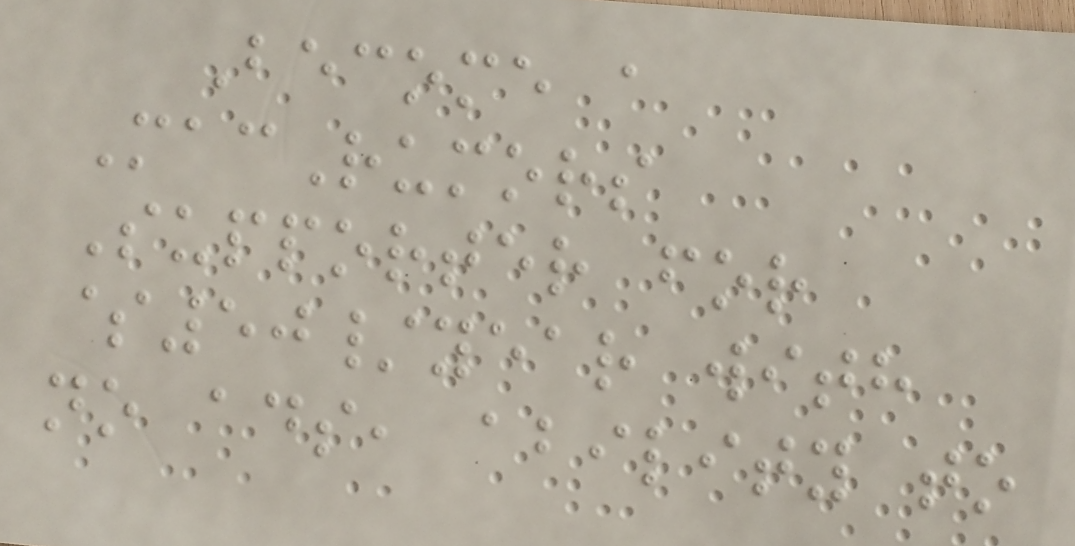Become a
MacRumors
Supporter for
$50/year with
no ads, ability to
